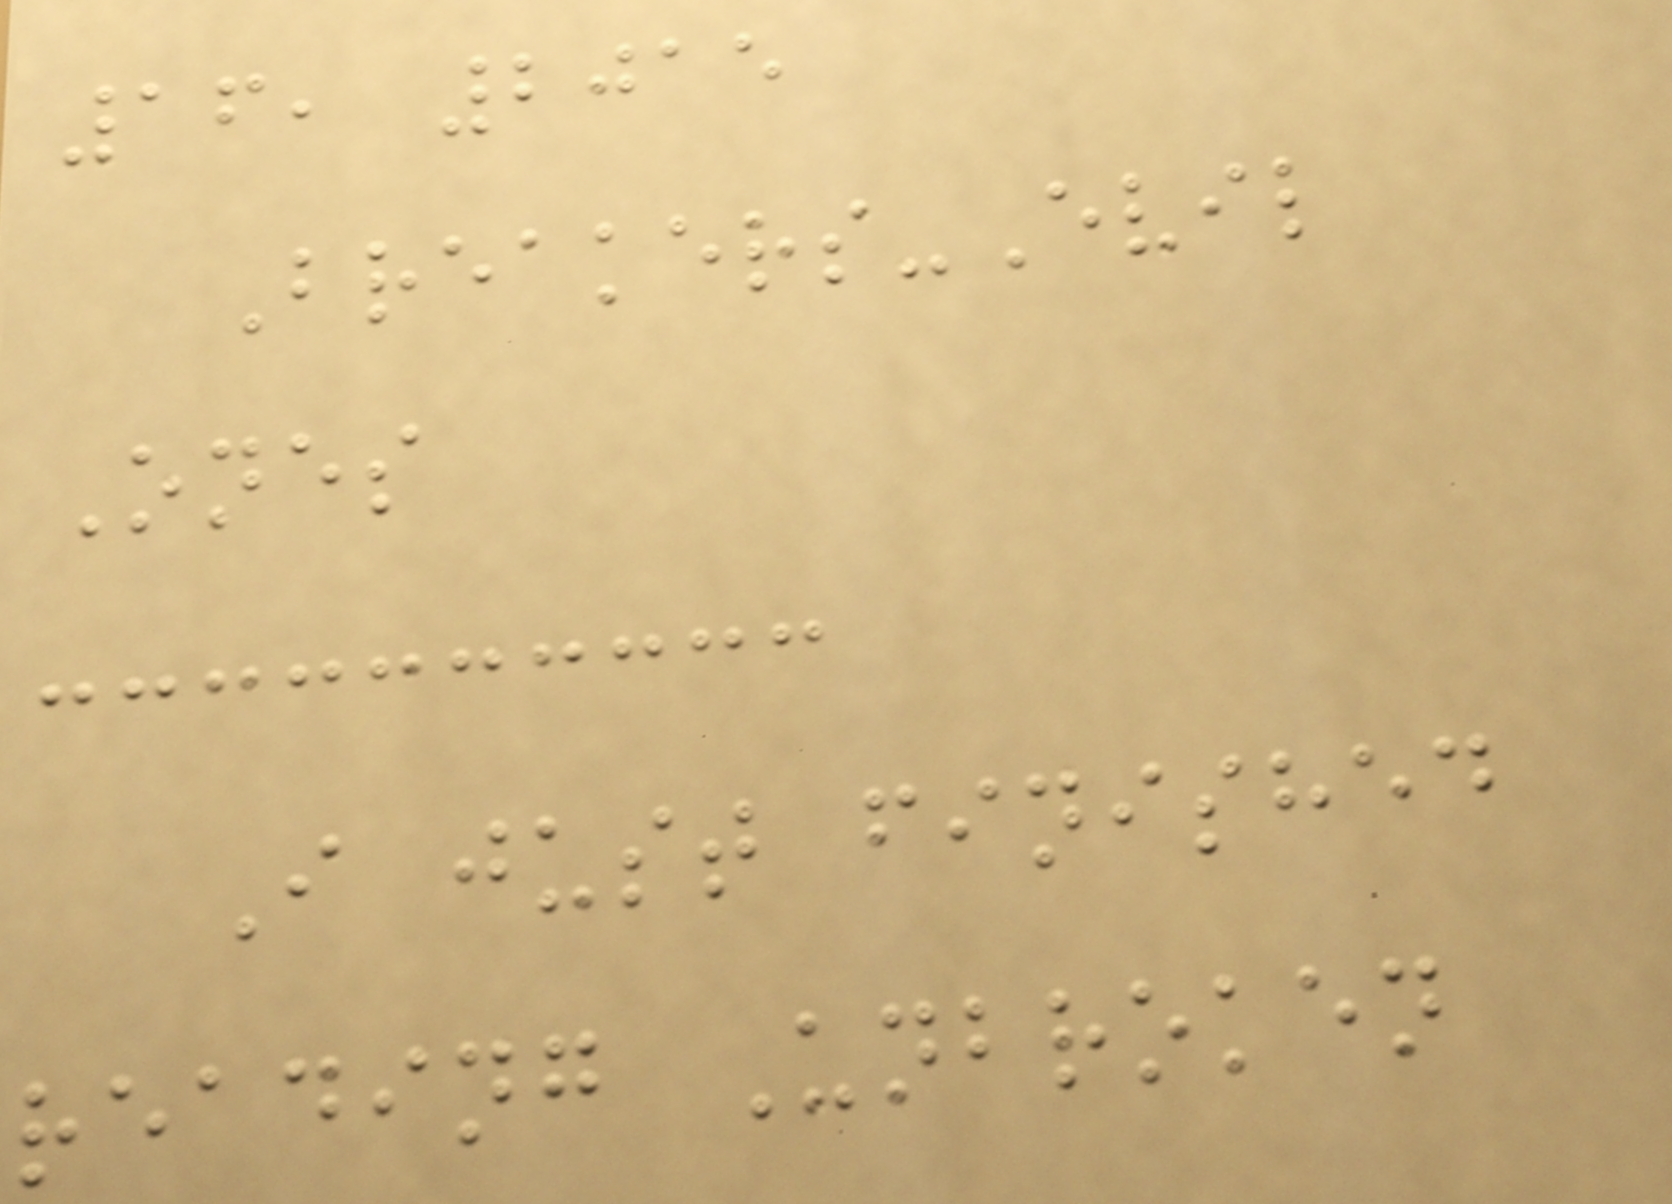16, 2015
Breakers-Evil
Ones
I just finished
reading Unbroken
